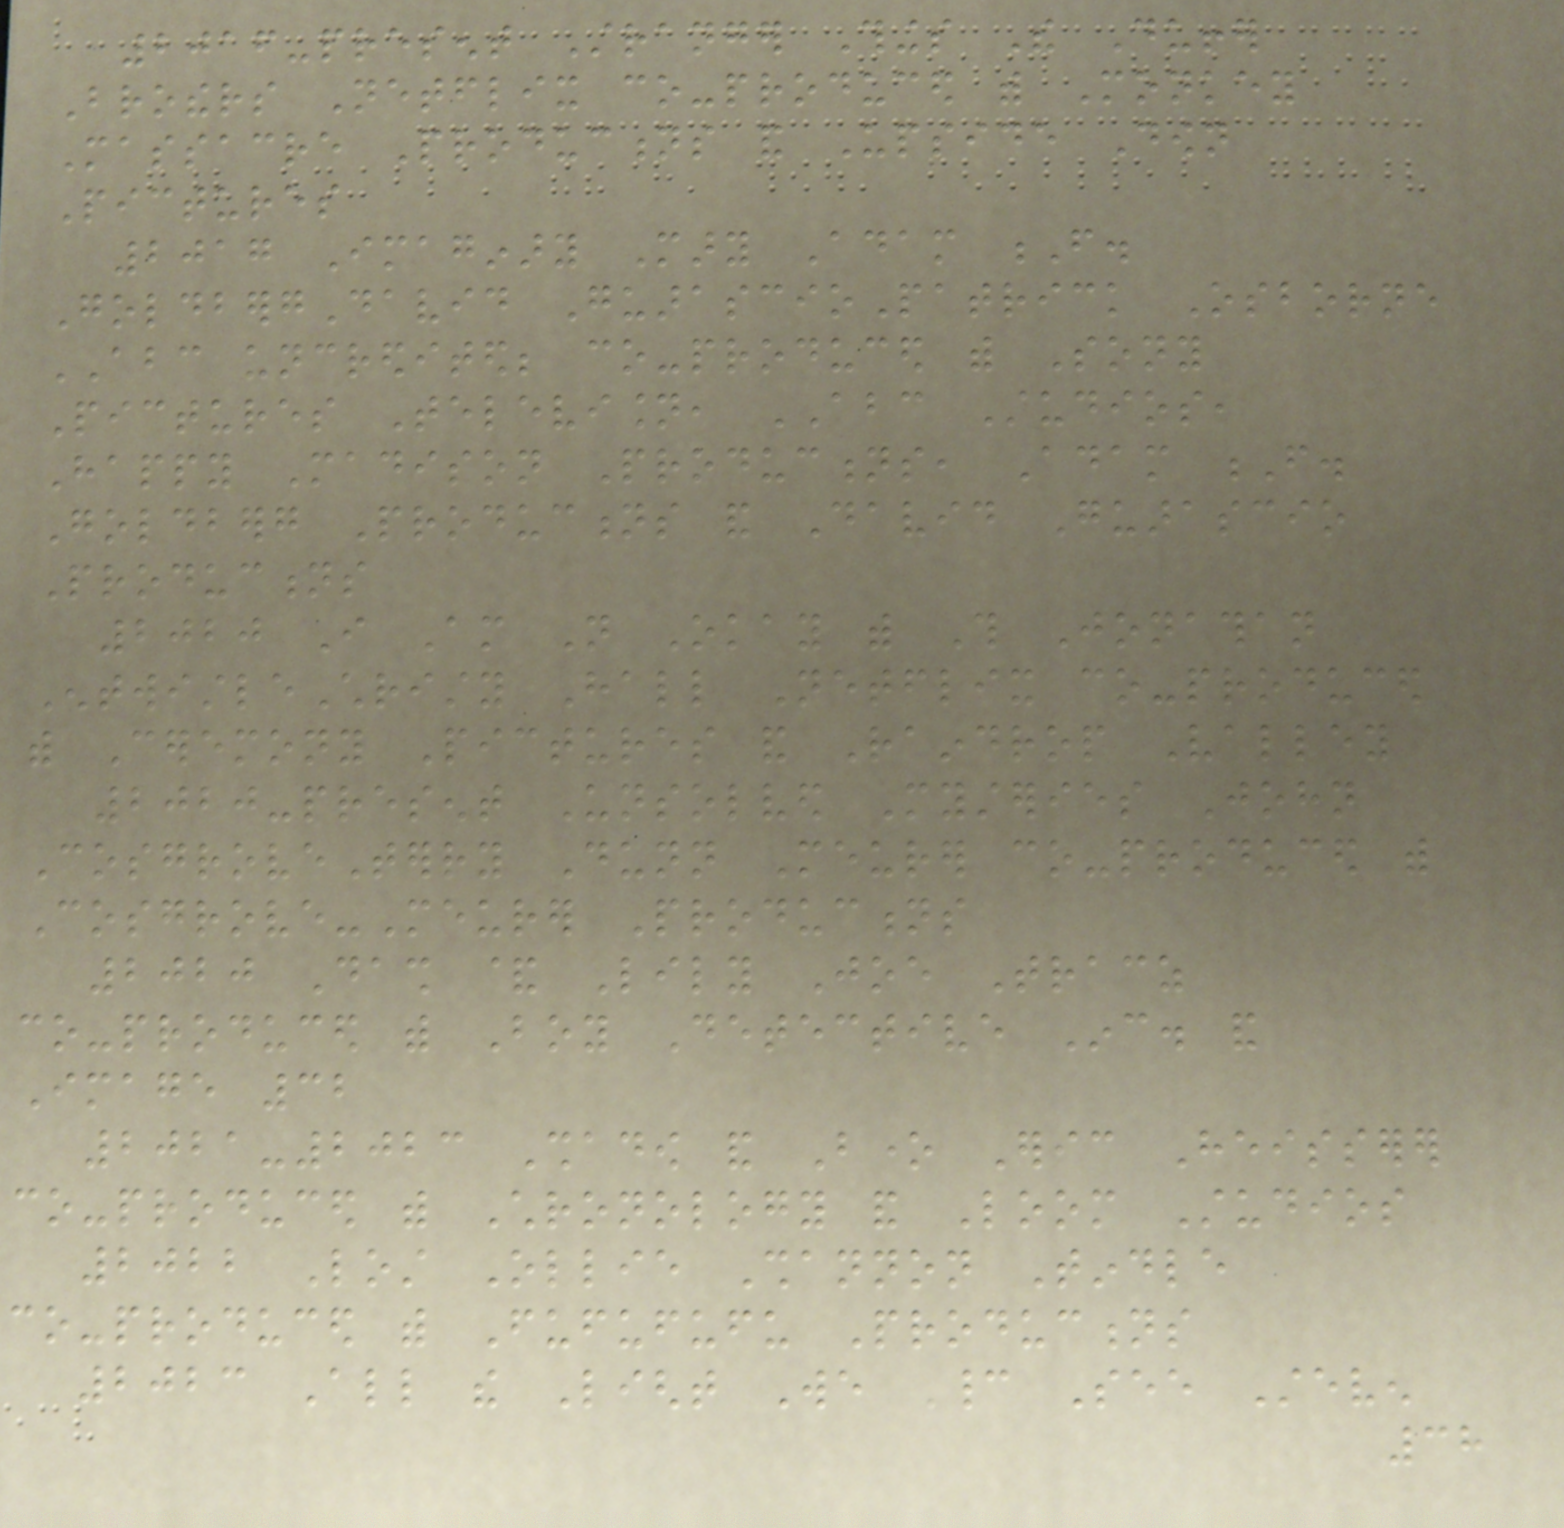2016-present Stranger Things The Duffer
Brothers Netflix co-produced with Monkey
Massacre Productions and Upside Down
Pictures
2017 Imaginary Mary Adam F.
GoldbergDavid GuarascioPatrick Osborne
ABC uncredited; co-produced with Sony
Pictures Television, ABC Studios,
Happy Madison Productions, Adam F.
Goldberg Productions and David Guarascio
Productions
2020 I Am Not Okay with This Jonathan
EntwistleChristy Hall Netflix co-produced
with Ceremony Pictures and Raindrop Valley
2020-present Unsolved Mysteries John
CosgroveTerry Dunn Meurer co-produced with
Cosgrove-Meurer Productions
2020 Dash & Lily Joe Tracz
co-produced with Boy Detective Inc. and
Image 32
2021-2023 Shadow and Bone Eric Heisserer
co-produced with Chronology and Loom Studios
2022 Lost Ollie Shannon Tindle
co-produced with Fufufufu Productions
2023 All the Light We Cannot See Steven
38
